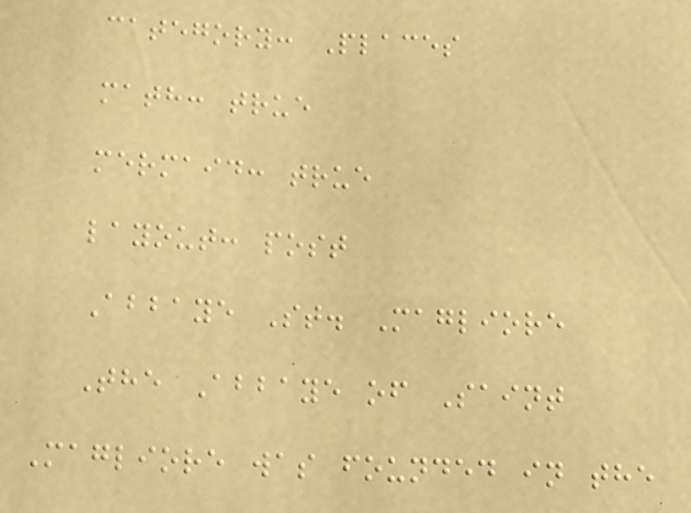category: Places
math: true
mermaid: true
layout: post
Abbaye St. Magliore
The Abbaye of Saint
Magliore was founded in the
